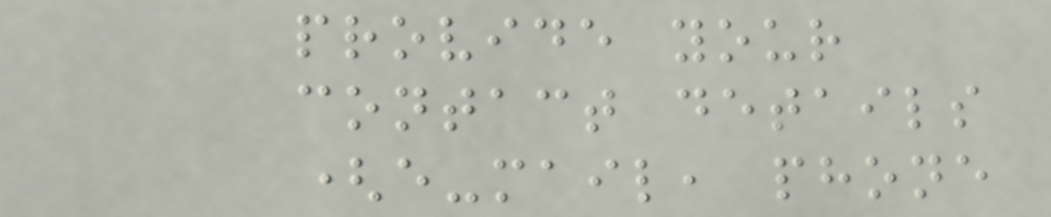provide your
contact details
(e-mail, phone
